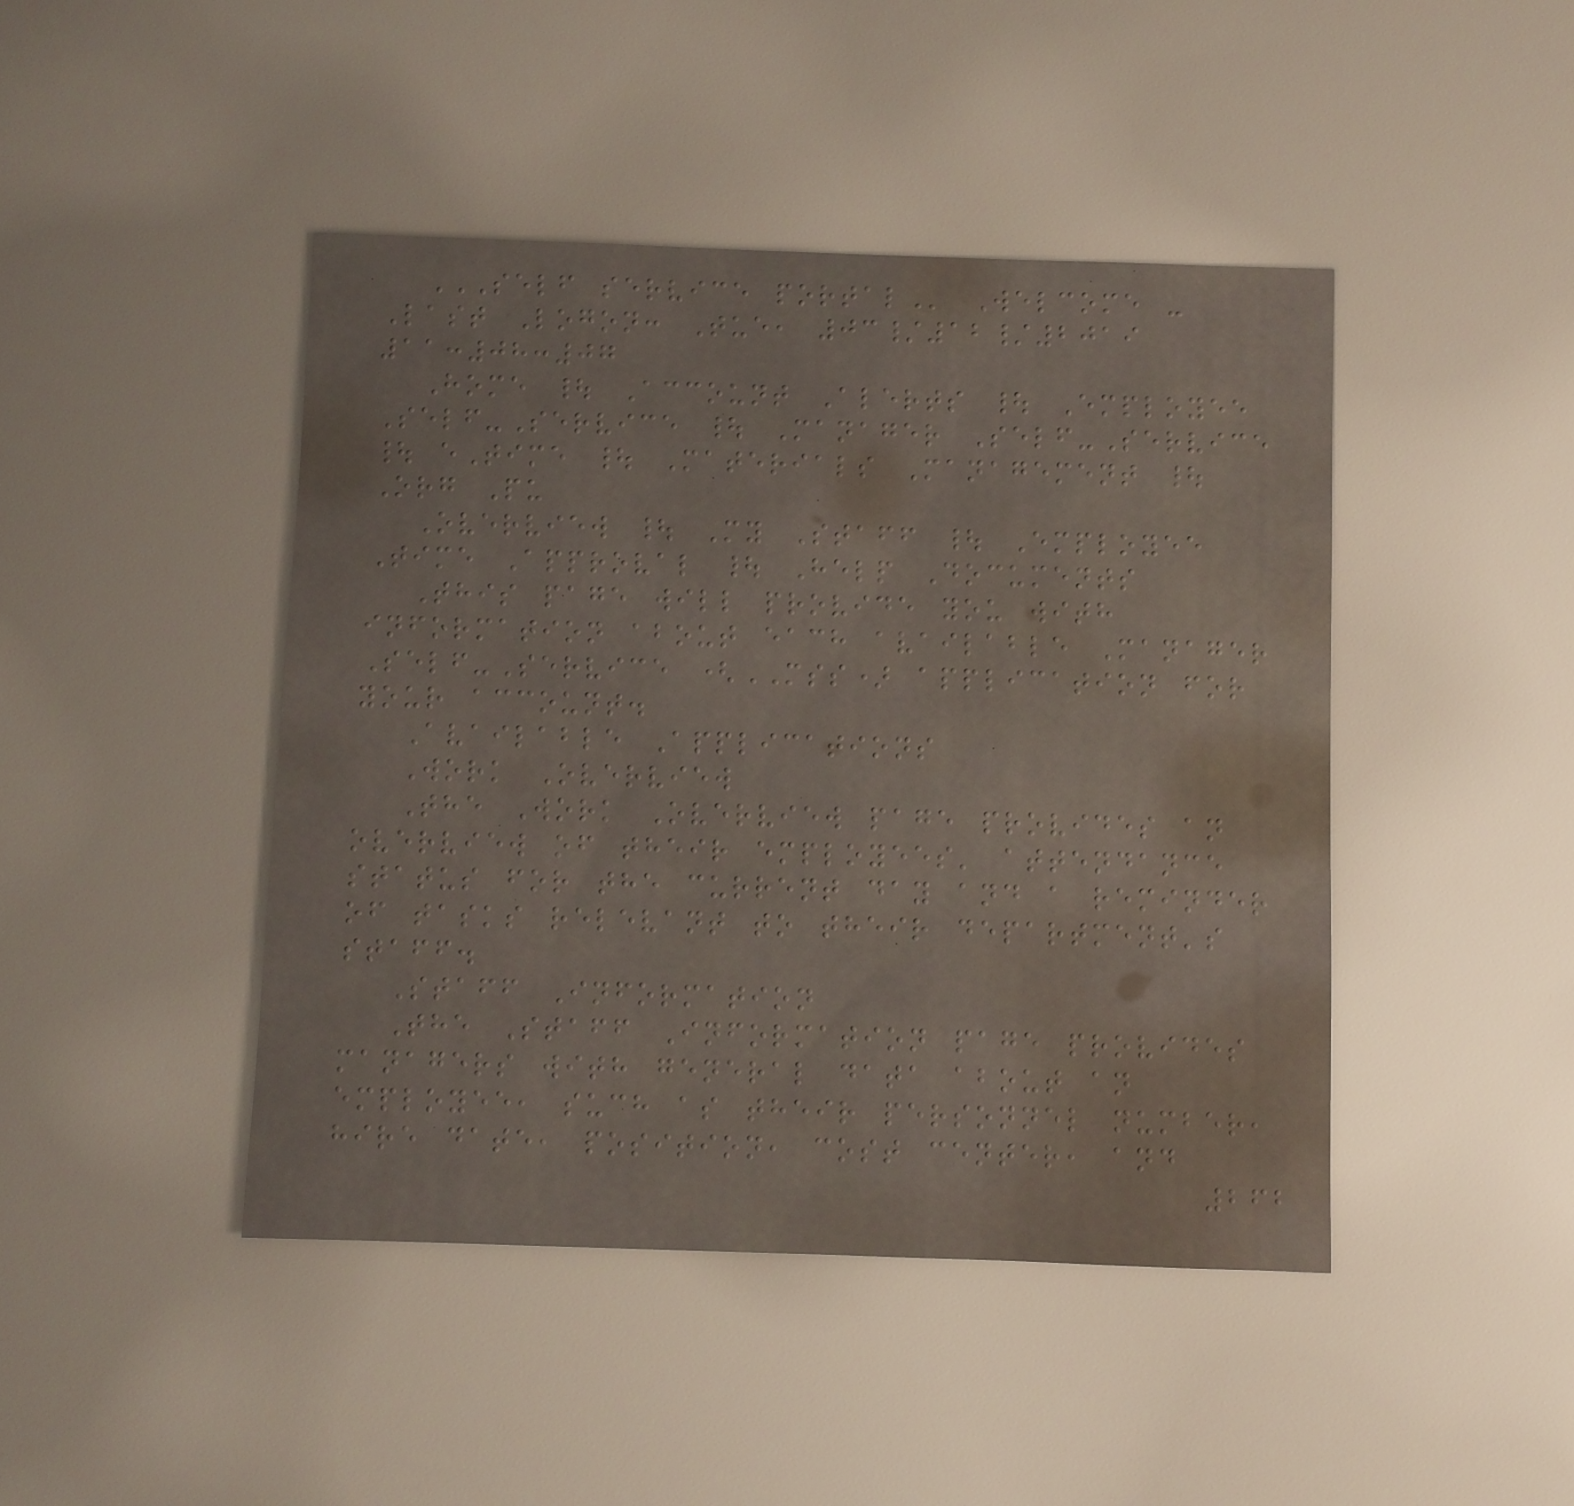SELF SERVICE PORTAL Welcome -
Last Logon: Tue, 03/12/2019
11:08:07
Home | Account Alerts | Employee
Self-Service | Manager Self-Service
| eTime | Materials Management |
Org Pu
Overview | My Staff | Employee
Time Approval | Help Documents
This page will provide you with
information about each available Manager
Self-Service (MSS) application for
your account.
Available Applications
Work Overview
The Work Overview page provides an
overview of their employees' attendance
status for the current day and a reminder
of tasks relevant to their department's
staff.
Staff Information
The Staff Information page provides
managers with general data about an
employee, such as their personnel number,
hire date, position, cost center, and
262
